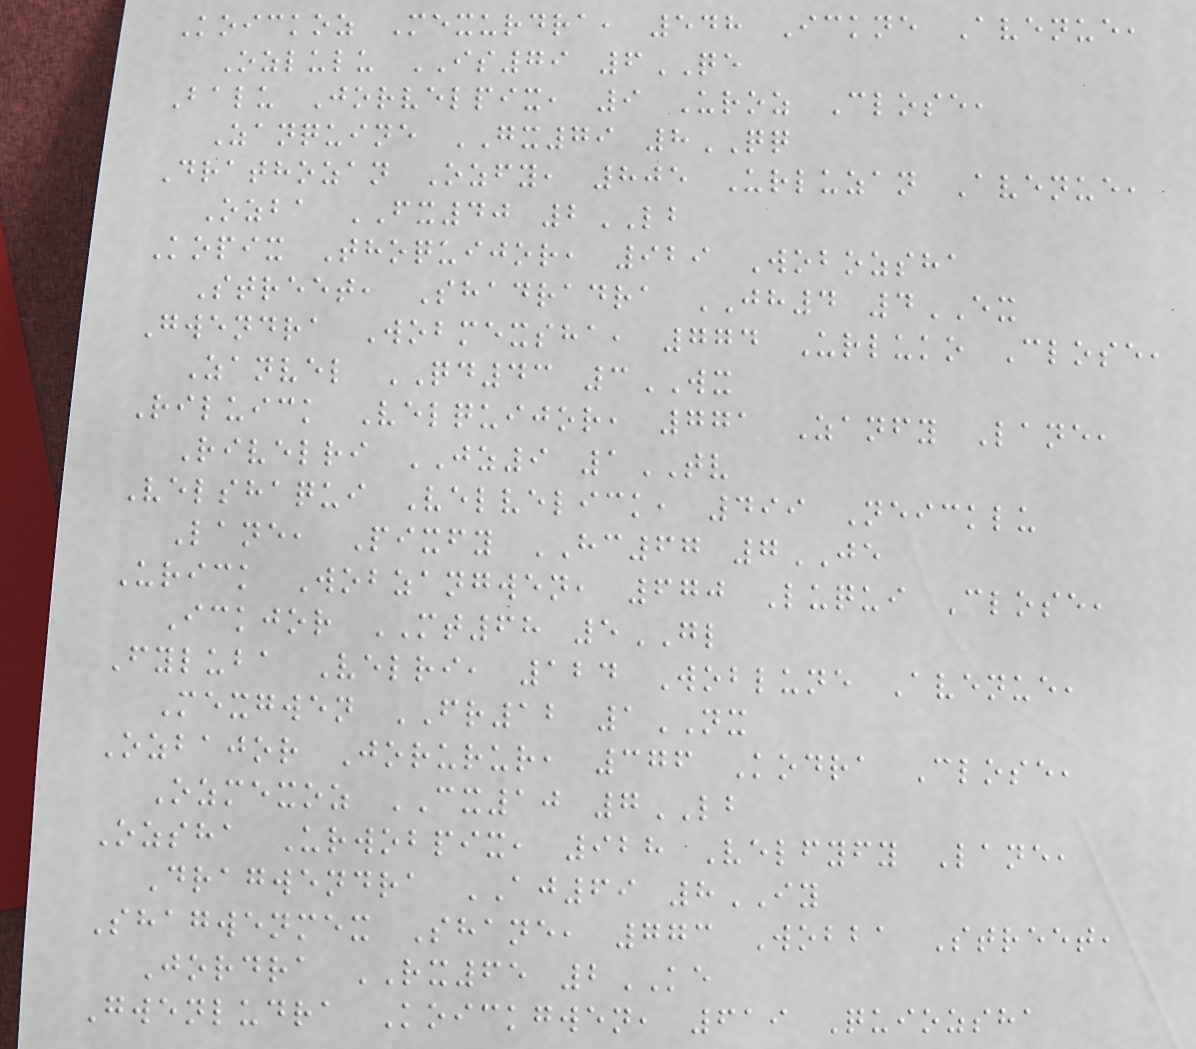Koickoz Mexurdra, 548 Ickne Avenue,
Ozlulu IS79 6QE
Balu Jorvelpix, 9 Uroz Close,
Zanquine GX79 8QQ
Drathozan Ozfy, 805 Urluzan Avenue,
Ozba FX40 2LB
Kopix Thoquijor, 929 Wobozsha
Street, Shadradra JH4 4EX
Gwendra Wobmexsha, 774 Urluko Close,
Zanvel QD43 3WX
Riluick Velquijor, 771 Zanfy Lane,
Rivelri JZ9 1TV
Velshaqui Velvelick, 499 Neicklu
Lane, Pixfy HC67 7JE
Urick Wobzangwen, 670 Luqui Close,
Ickjor MT68 5GL
Fyluba Velri, 124 Woblune Avenue,
Mexgwen FR12 1NX
Ozbajor Jorurur, 376 Kodra Close,
Ozmexoz CX10 7LB
Ozsha Urwobpix, 928 Velfyfy Lane,
Dragwendra AJ69 8IY
Shagwenmex Shane, 773 Wobba Street,
Jordra RX65 2KE
Gwenludra Koickgwen, 619 Quiozsha
